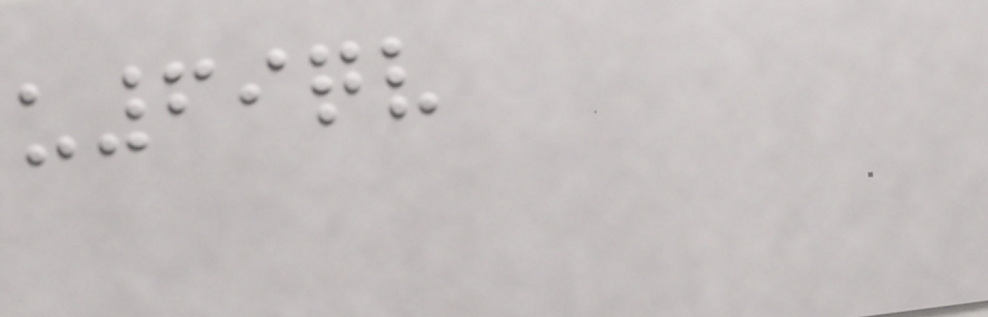u69qv
